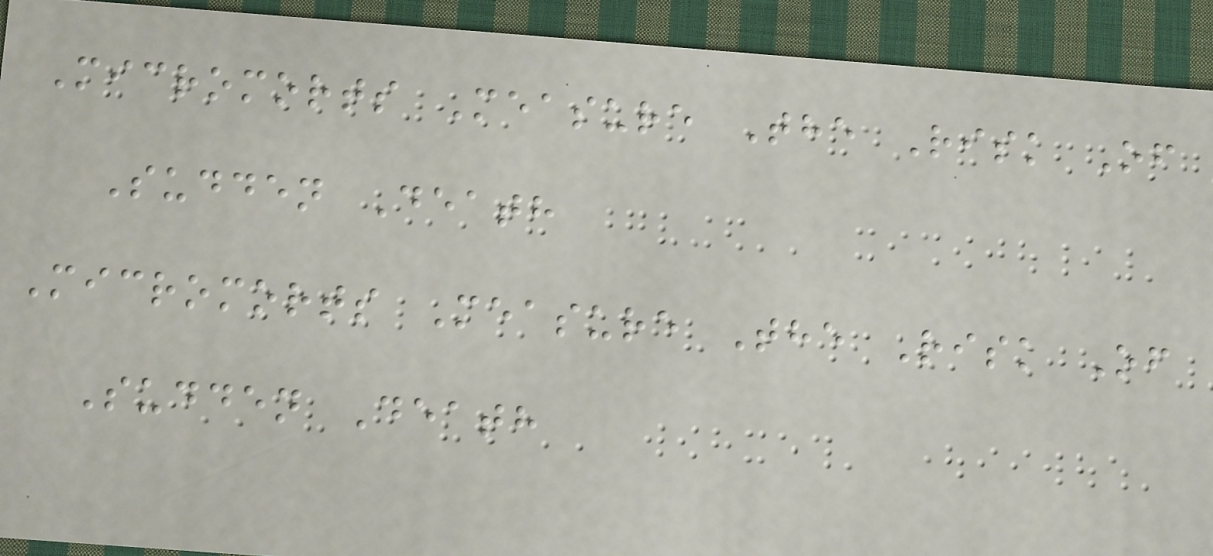Micromorts Measure The Risk Of
Sudden Death
Micromorts Measure The Risk Of
Sudden Death
